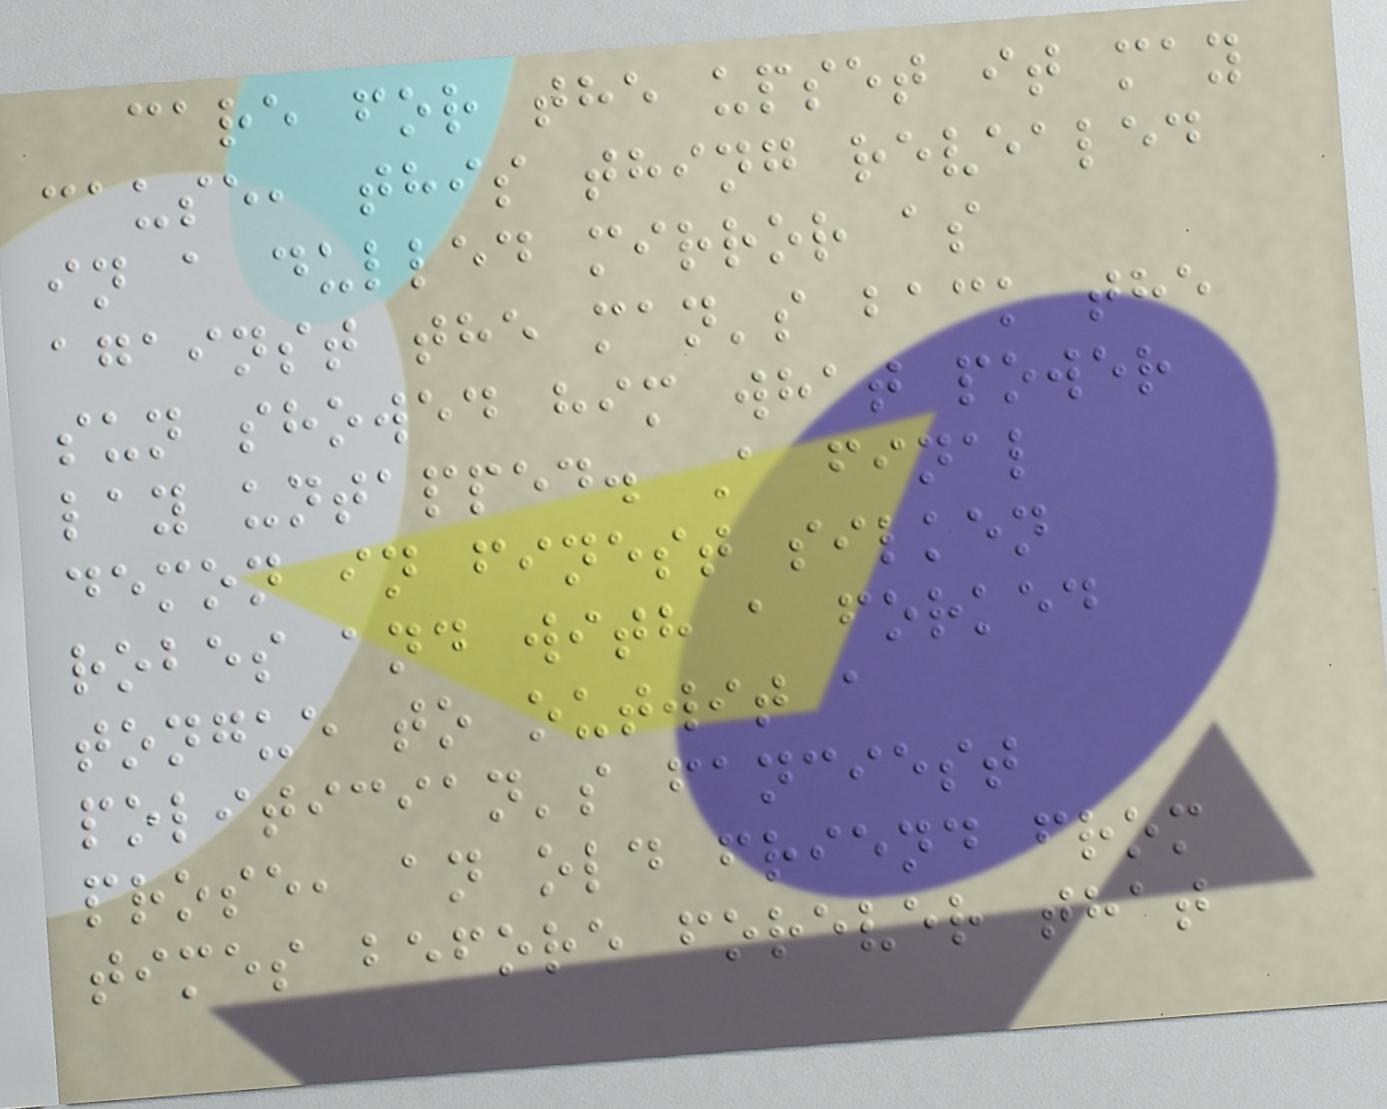care for the upset it may
cause, this thing revealed
in a dulled mirror as
against the man's back the
sun showed him what power
lay untapped. A final
demon in finest silken
robes and with a forked
tongue to outwit a
politician's fanciest
prose, an old friend from
times before forever that
